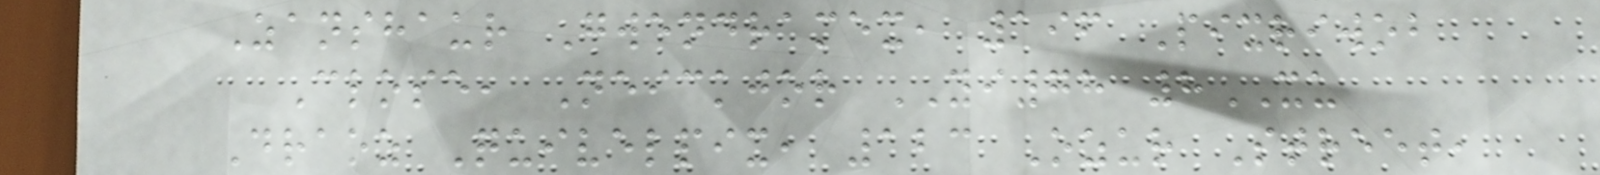Zanshaur Gwendramex, 196 Pixriwob
Close, Neickjor YI78 8XU
Draoz Quivelpix, 123 Ozur Street,
